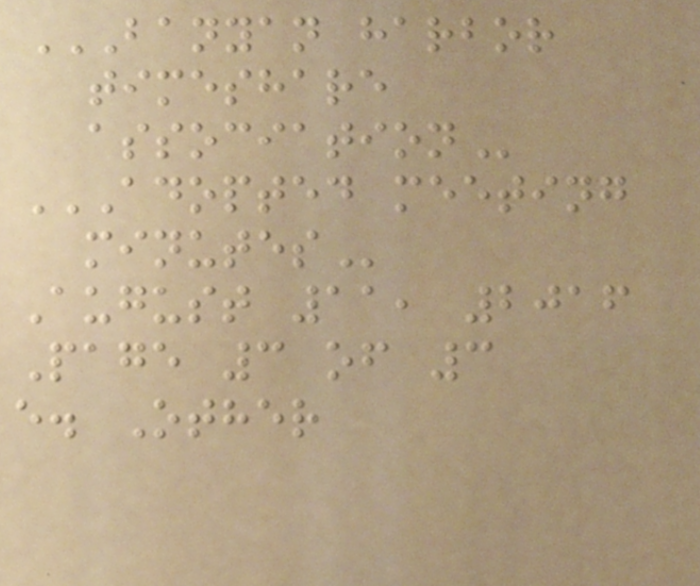BANYAN HARBOR
TIMESHARE
ASSOCIATION
ADOPTED MEETING
MINUTES
August 11, 2016
Page 3 of 3
e. Other
